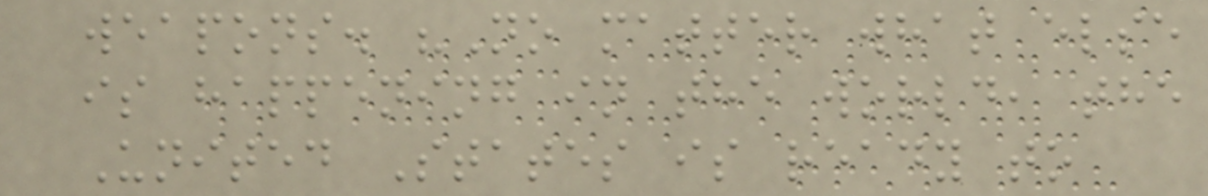weapons. "No matter what else
is happening in the world, the
United States is ready to
